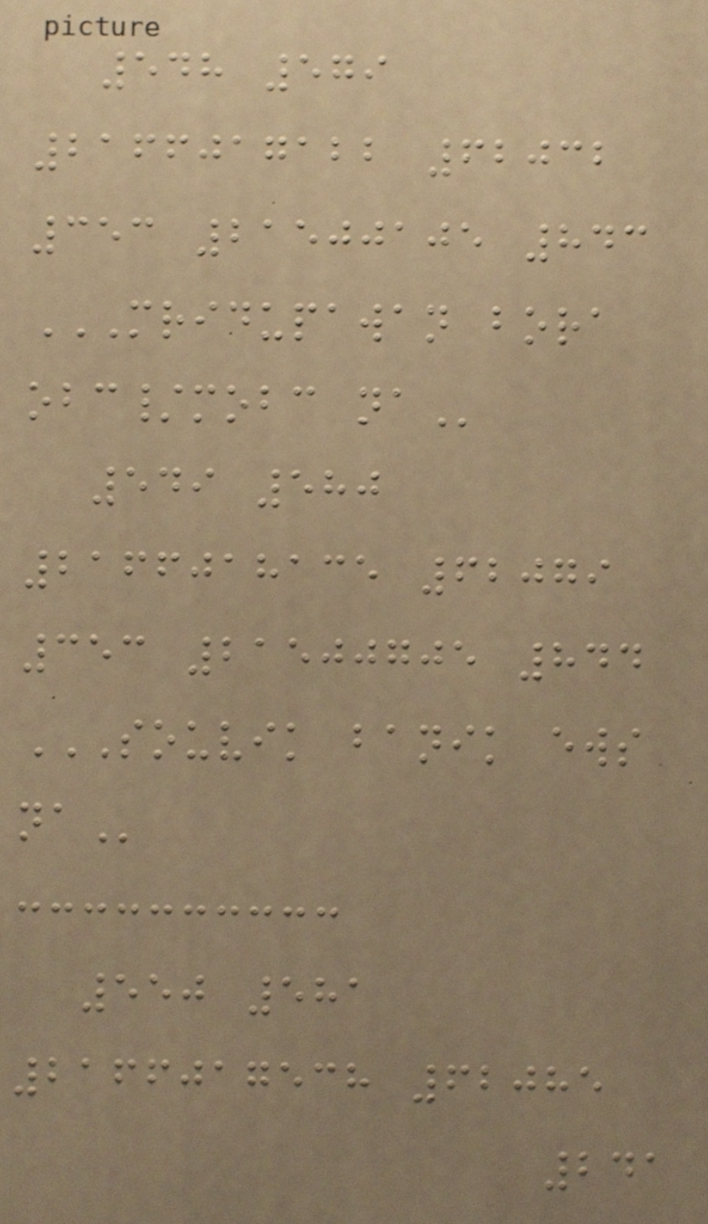548 579
2166017122 62032
353 21500105 843
MRIDUPAWAN BORA
OBC/MOBC NA
549 580
2166018135 62079
353 21500705 844
SOUVIK BANIK EWS
NA
550 581
2166017538 62085
241
